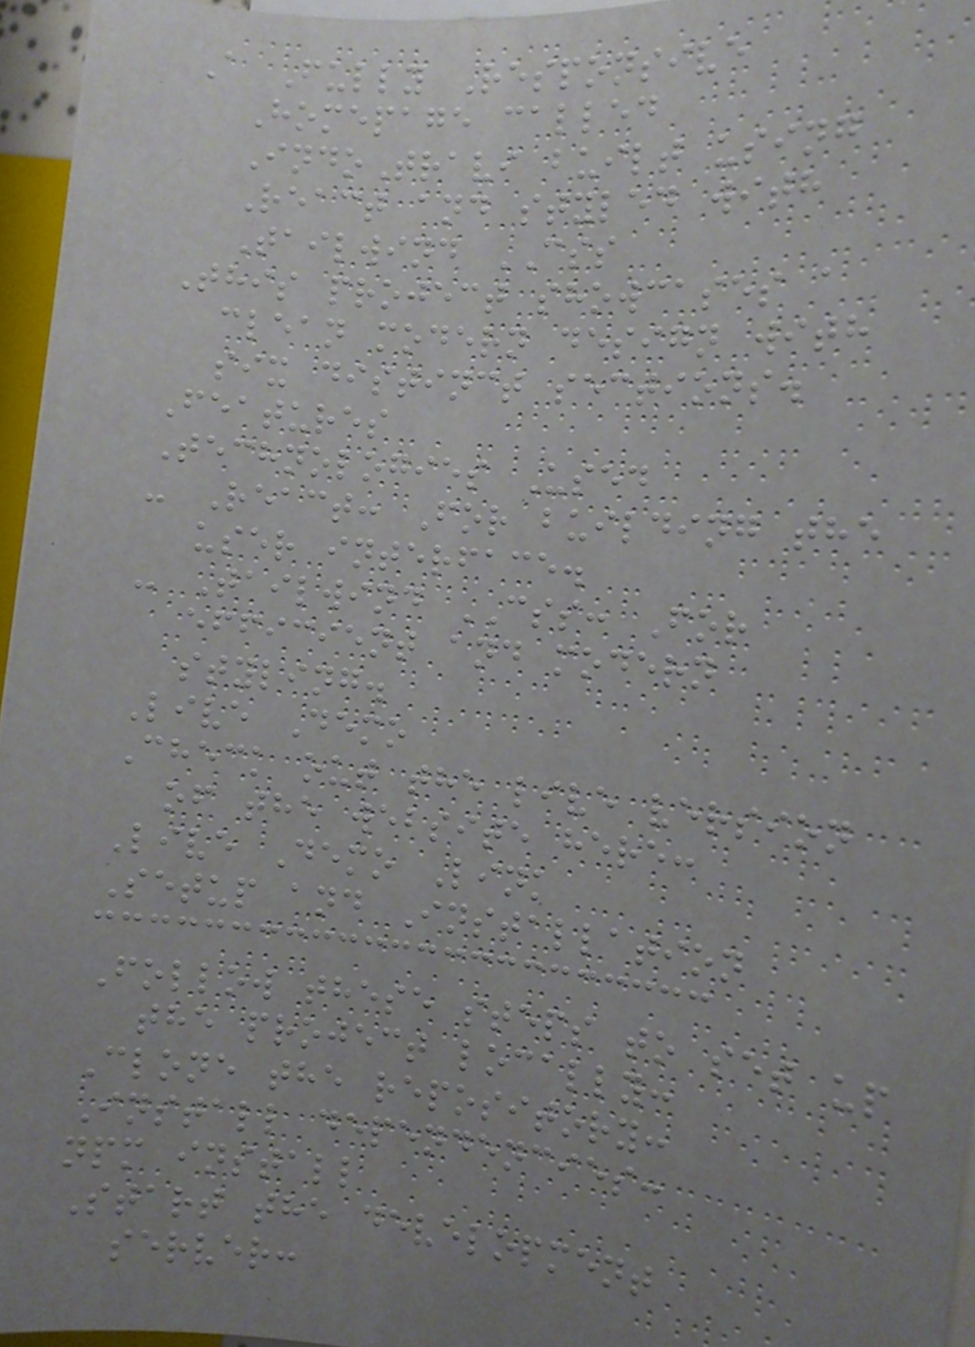A Fully Responsive
Homepage called
IndoTravi built using
React and styled with
Tailwind CSS
This project showcases a
clean modern design with
six distinct sections.
Features
Technologies Used
- React: For building the
user interface.
- Tailwind CSS: For
efficient and modern
styling.
Live Demo
Check out the live version
of the website here:
Live Demo Link
Setup and Installation
Follow these steps to set up
the project locally:
Clone the repository:
Install dependencies:
npm install
Start the development
server:
